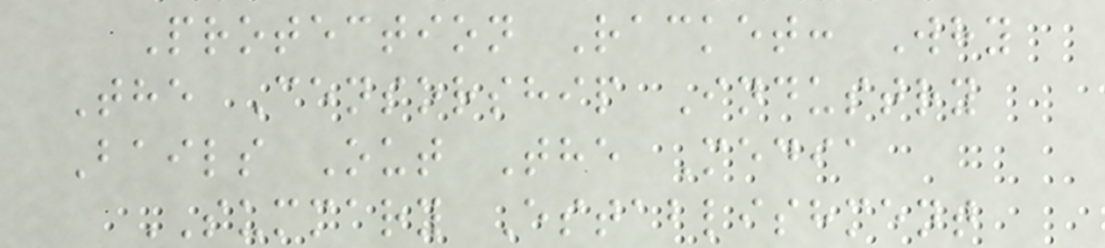Protection Racket: Why
The Censorship Industry
Bails Out The Media
SUMMARY Establishment
